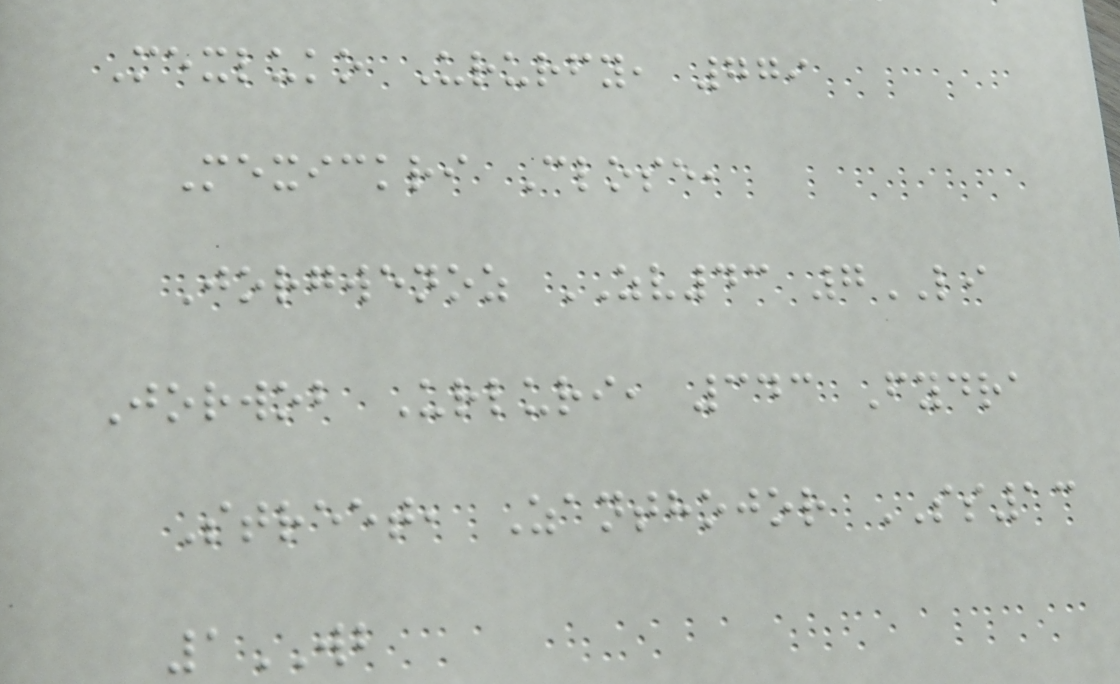Mexluko Ururfy, 779
Mexickri Close,
Jorgwenoz ZV43 7LI
Jorwob Urluri, 343 Fydra
Street, Zanthojor SS13
1WB
